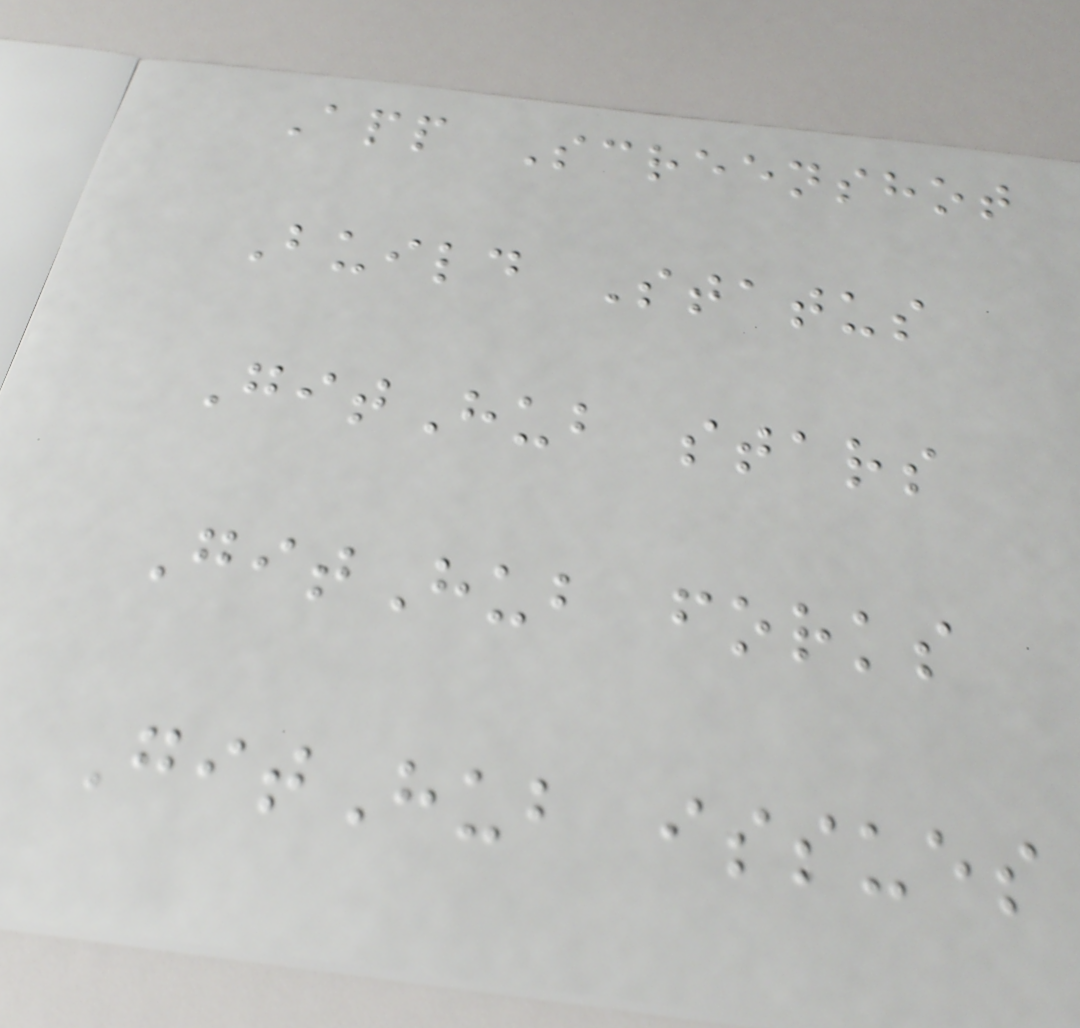App Screenshot
Build Status
GitHub stars
GitHub forks
GitHub issues
